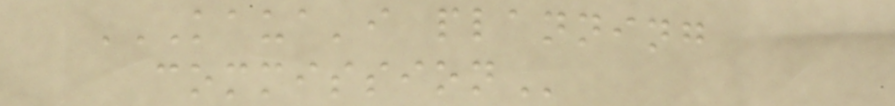KAUA'I PLANNING
COMMISSION
